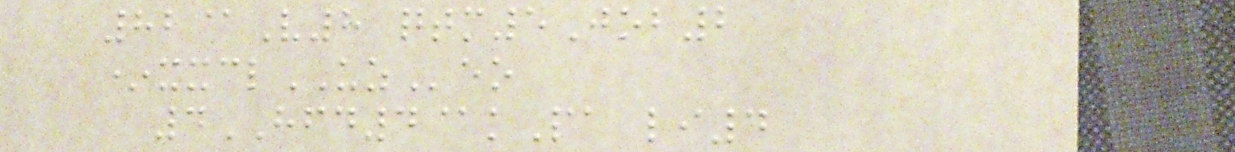82@V8 qtm5Job2
*xxclUZeo
4HFD4@kPa li4
